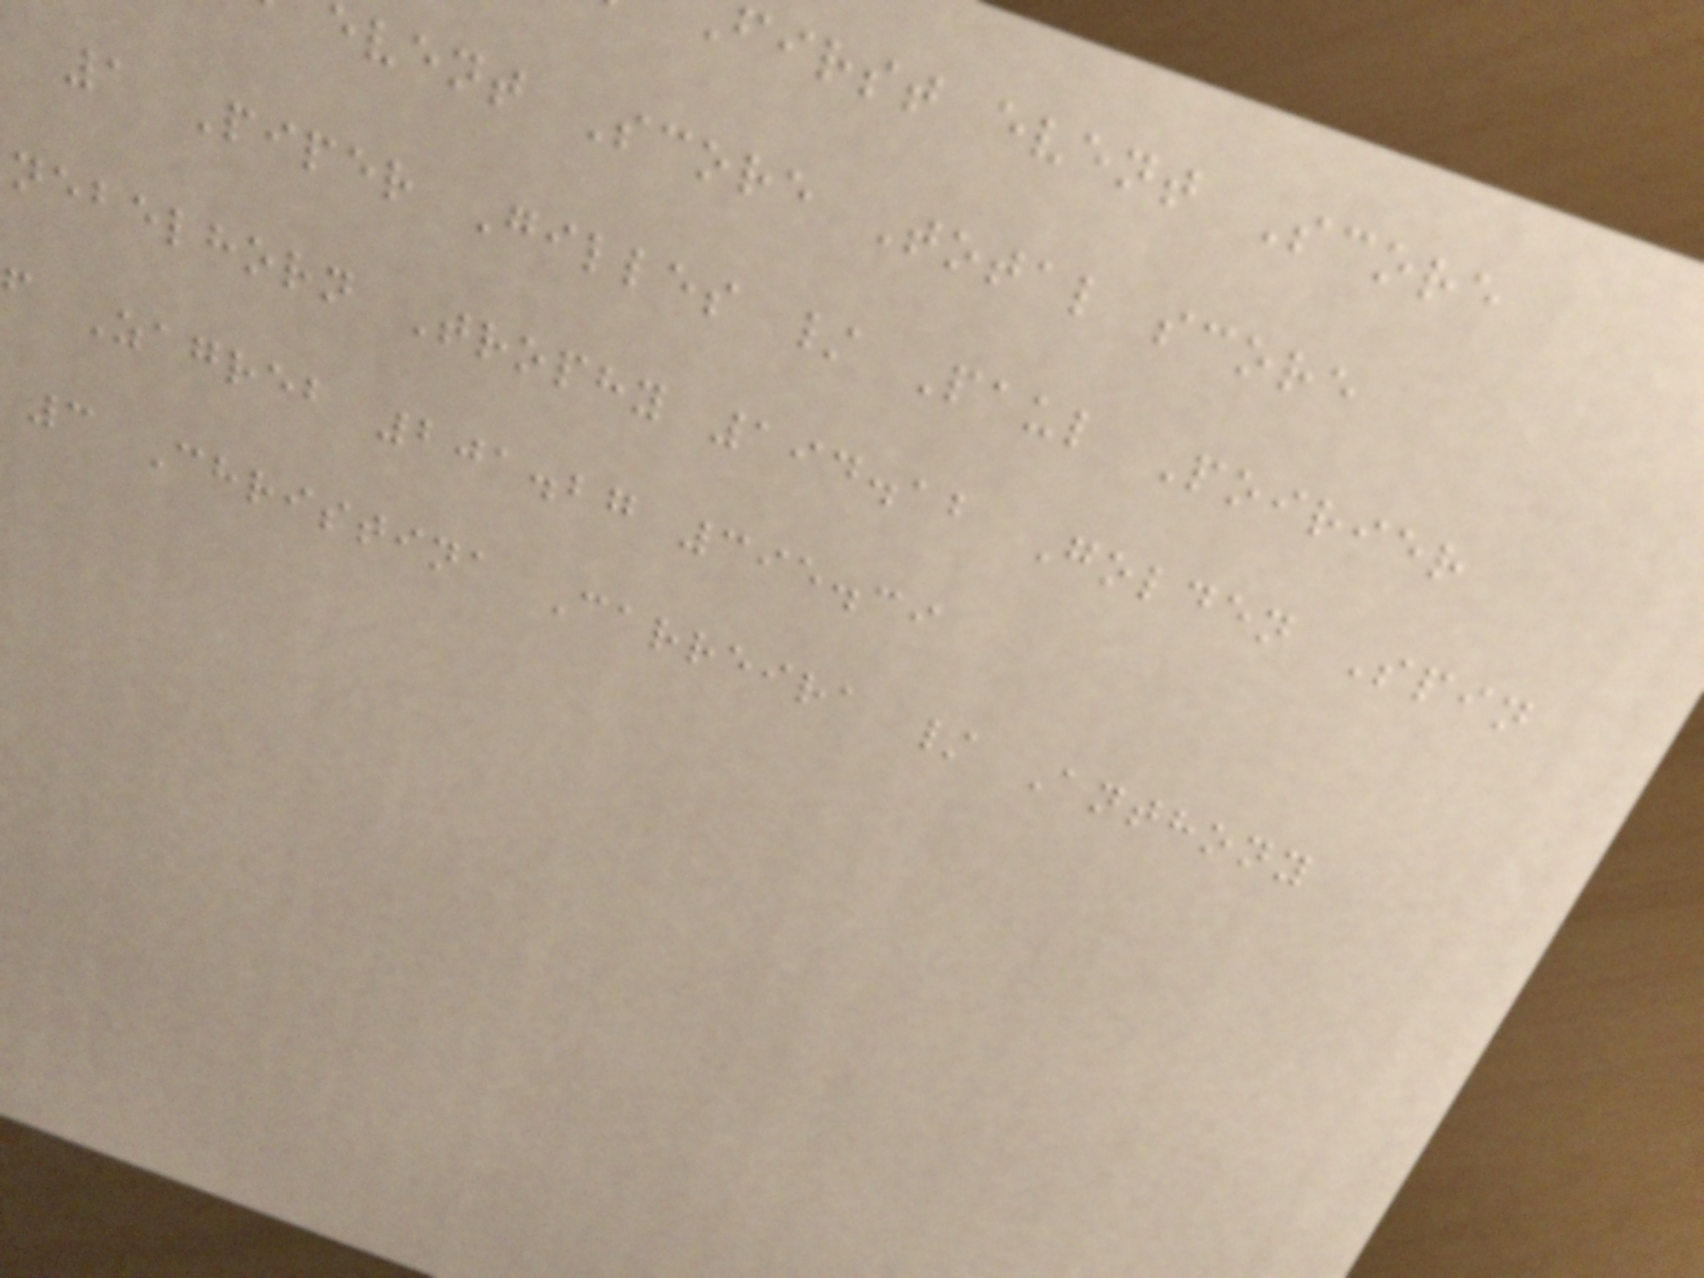first event Score
event Score Total score
1 Piper Gilles / Paul Poirier
nebelhorn Trophy 194.12 Golden Spin
f Zagreb 201.27 395.39
3 Christina Carreira / Anthony
